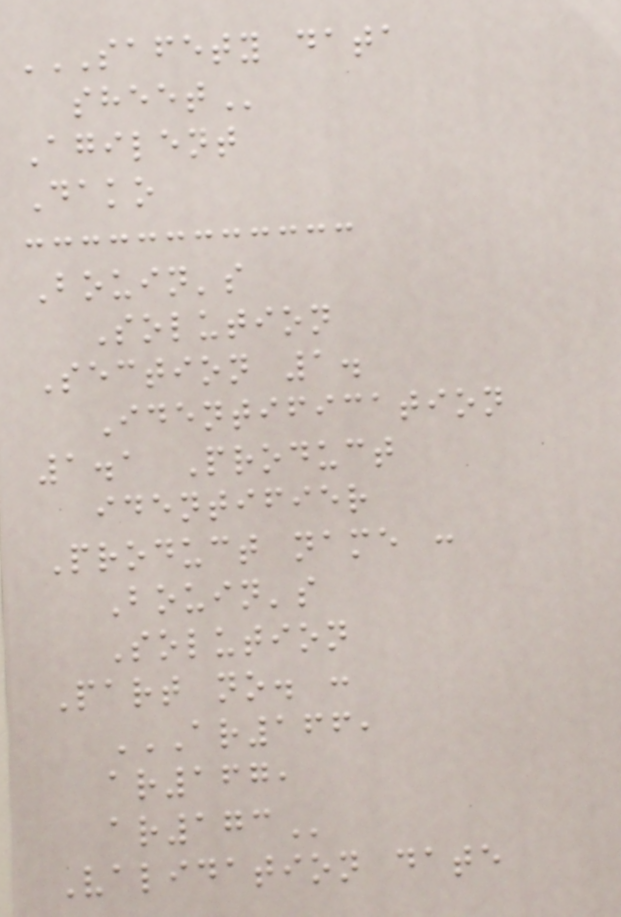SAFETY DATA
SHEET
Agilent
Dako
Bouin's
Solution
Section 1.
Identification
1.1 Product
identifier
Product name :
Bouin's
Solution
Part no. :
AR166,
AR167,
AR173
Validation date
